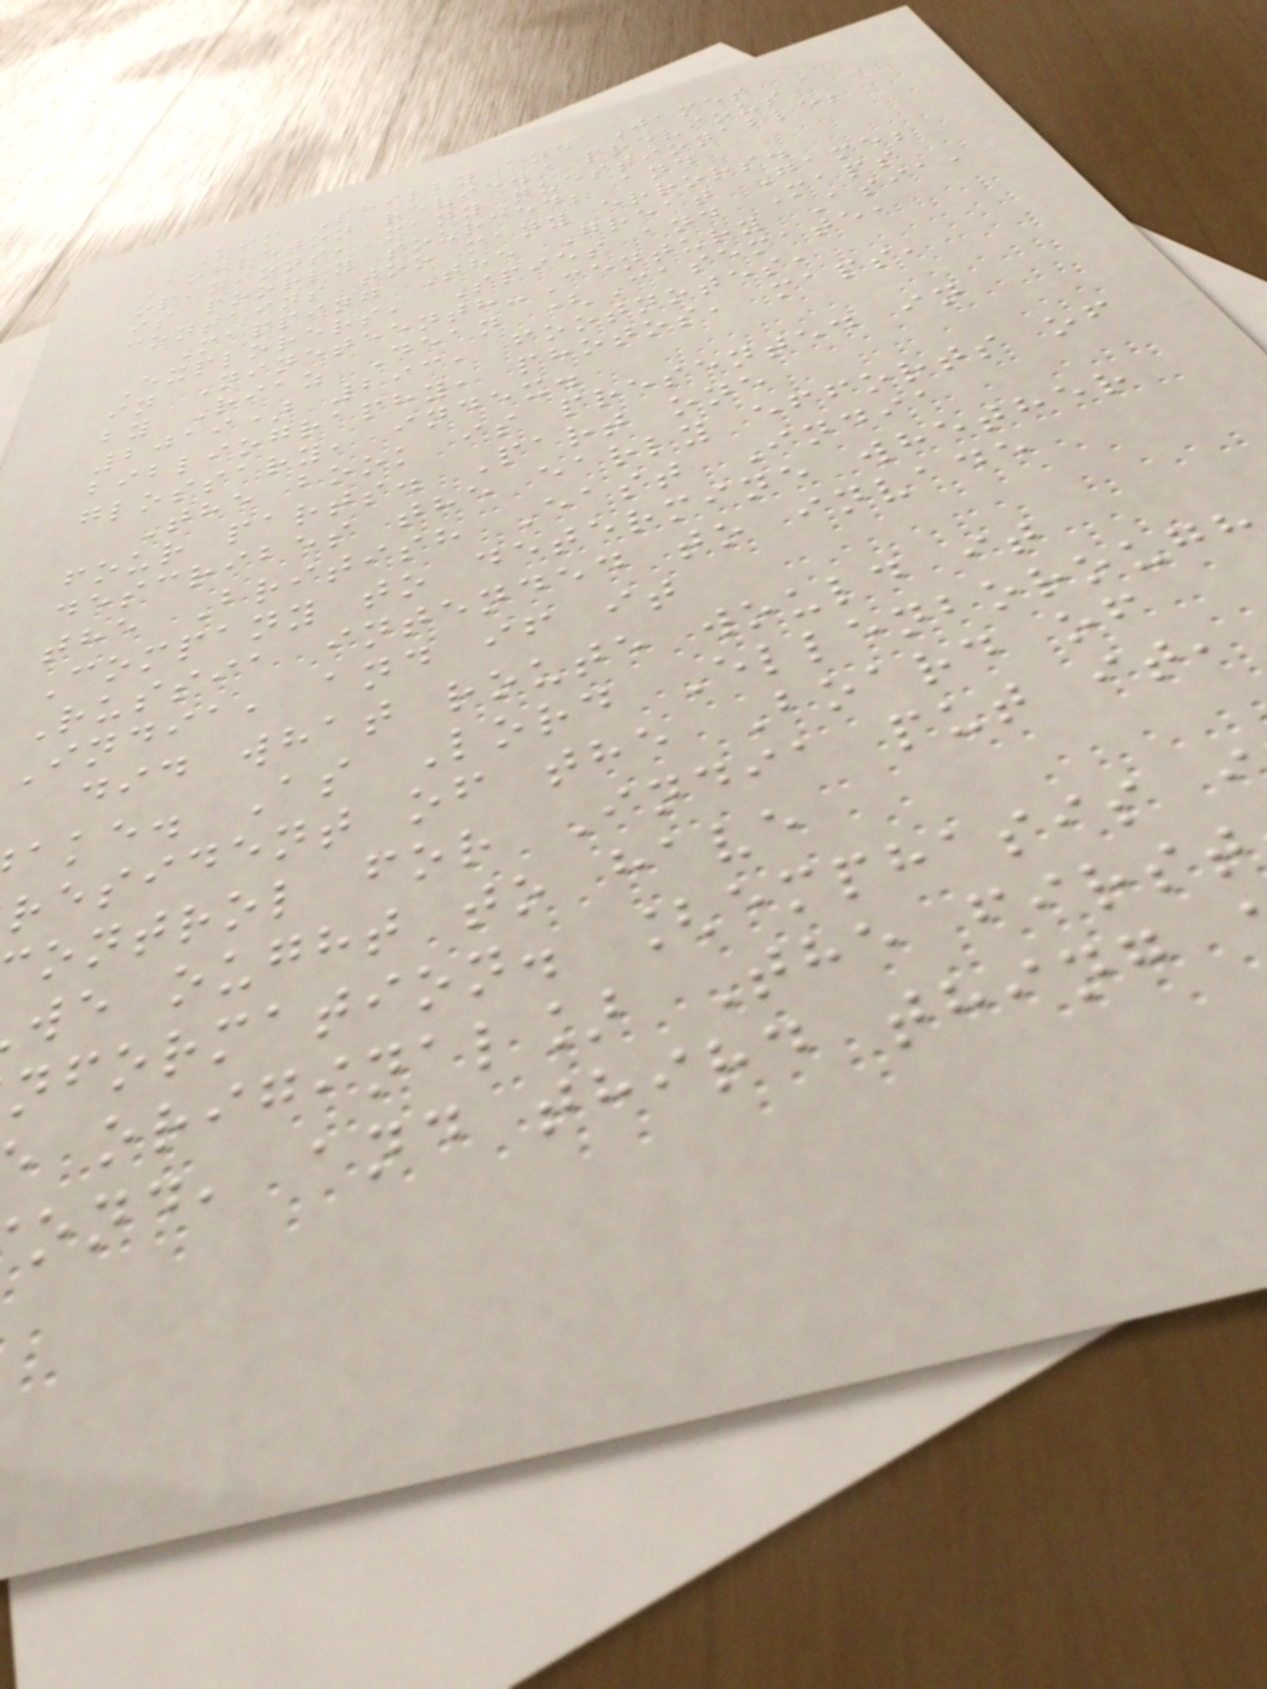Kim Philby and James
Angleton reviews previous
opinions, many questionable;
is poorly sourced; and
contains too many errors.
Mapping The Great Game;
Explorers, Spies and Maps
in Nineteenth-Century Asia,
by Riaz Dean (Casemate,
2019) 293, footnotes,
bibliography, photos, maps,
glossary, index.
The book is presented in
four parts. Part one
describes the early efforts of
the British East India
Company to determine whether
Russia intended to invade
India, and if it
did what route would it
ake. As Lord Ellenborough
resident of the Board of
ontrol for India put it,
we ought to have
nformation. [emphasis
original] The first
ond, and third thing
